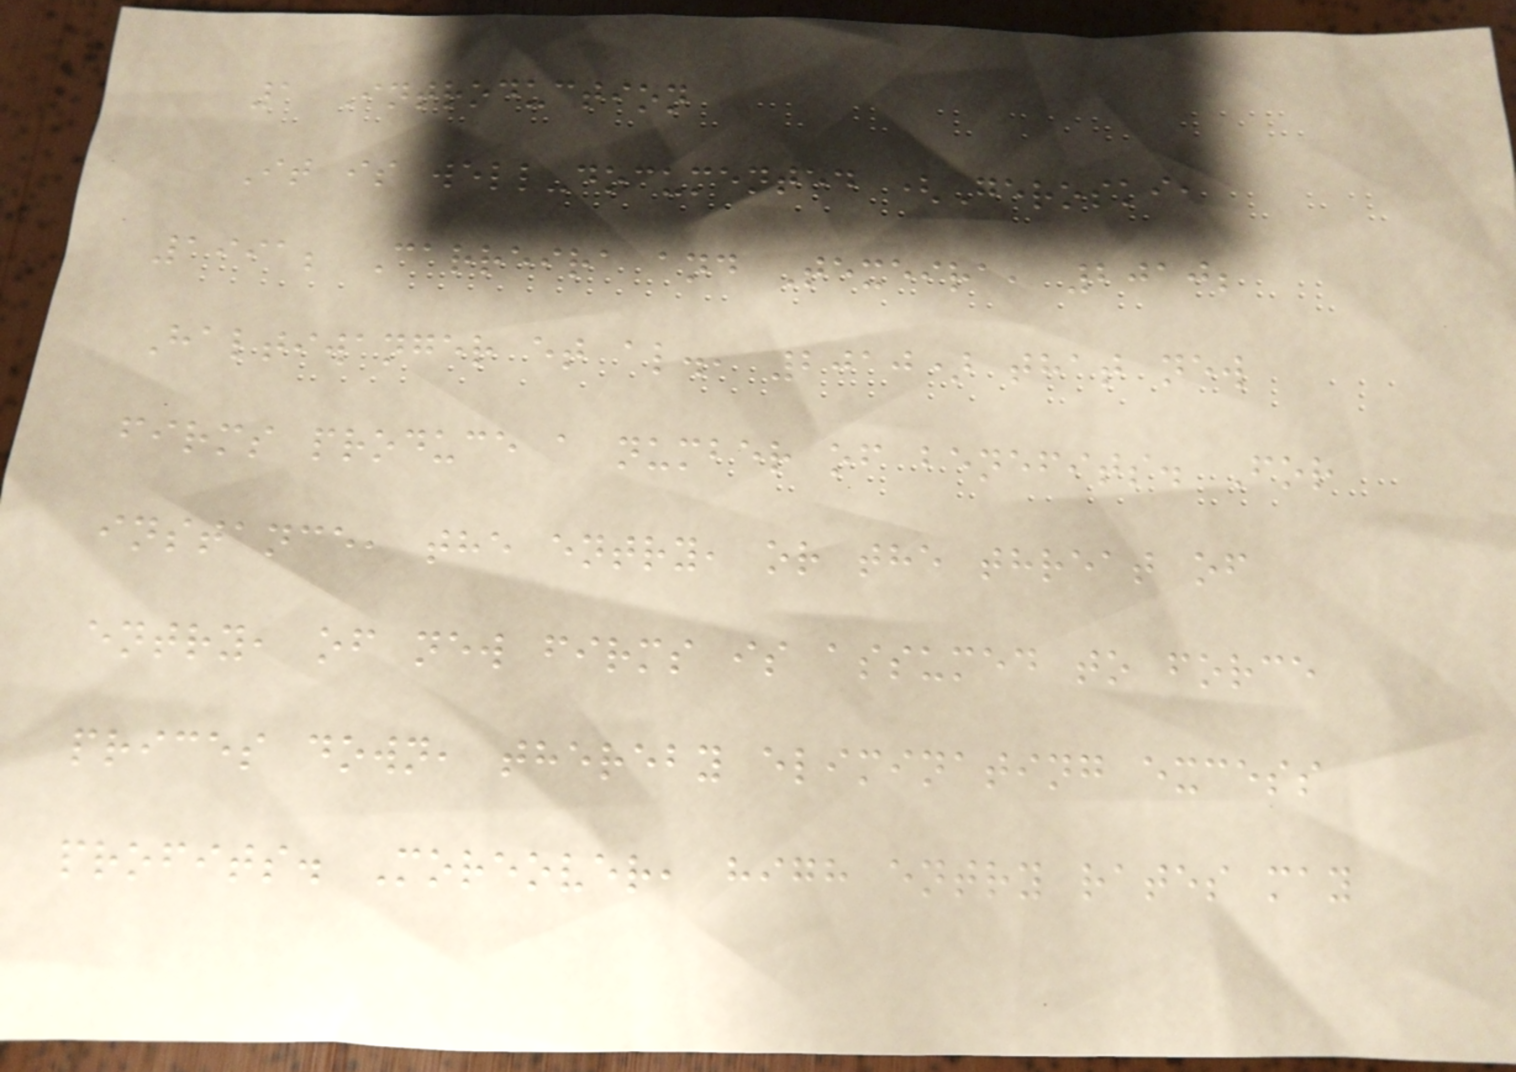1 Introduction
It is well-documented (Geroski,
1991; Carreira and Texeira, 2010;
Haltiwanger et al., 2010) that new
firms produce a number of benefits. For
instance, the entry, or the threat of
entry, of new firms is assumed to force
prices down, thereby eliminating excess
profits. Moreover, high entry rates may
